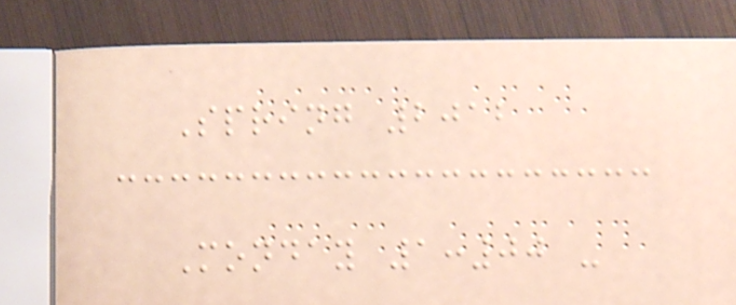Spring 2012
Monday 1:00 -
